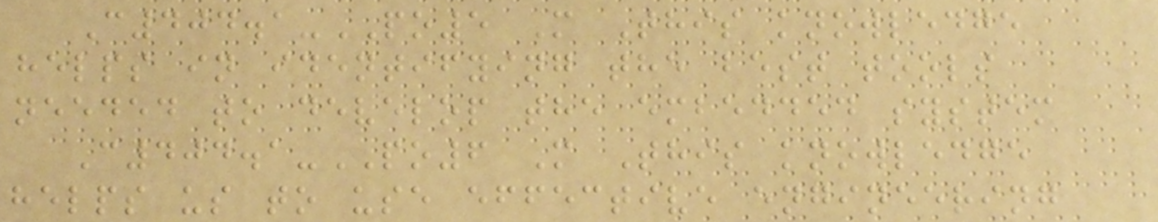C404.1-PO5 M This knowledge
helps in identifying the best tools
needed to develop the embedded system
C404.1-PO6 M This knowledge
helps us to use effective engineering
